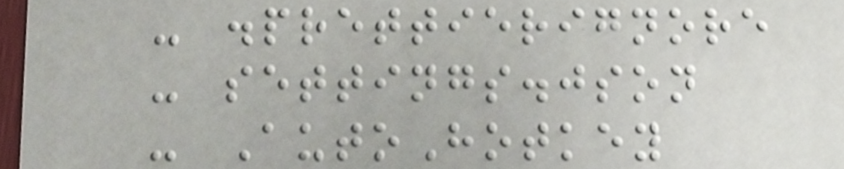- .prettierignore
- settings.json
- AutoHotkey
